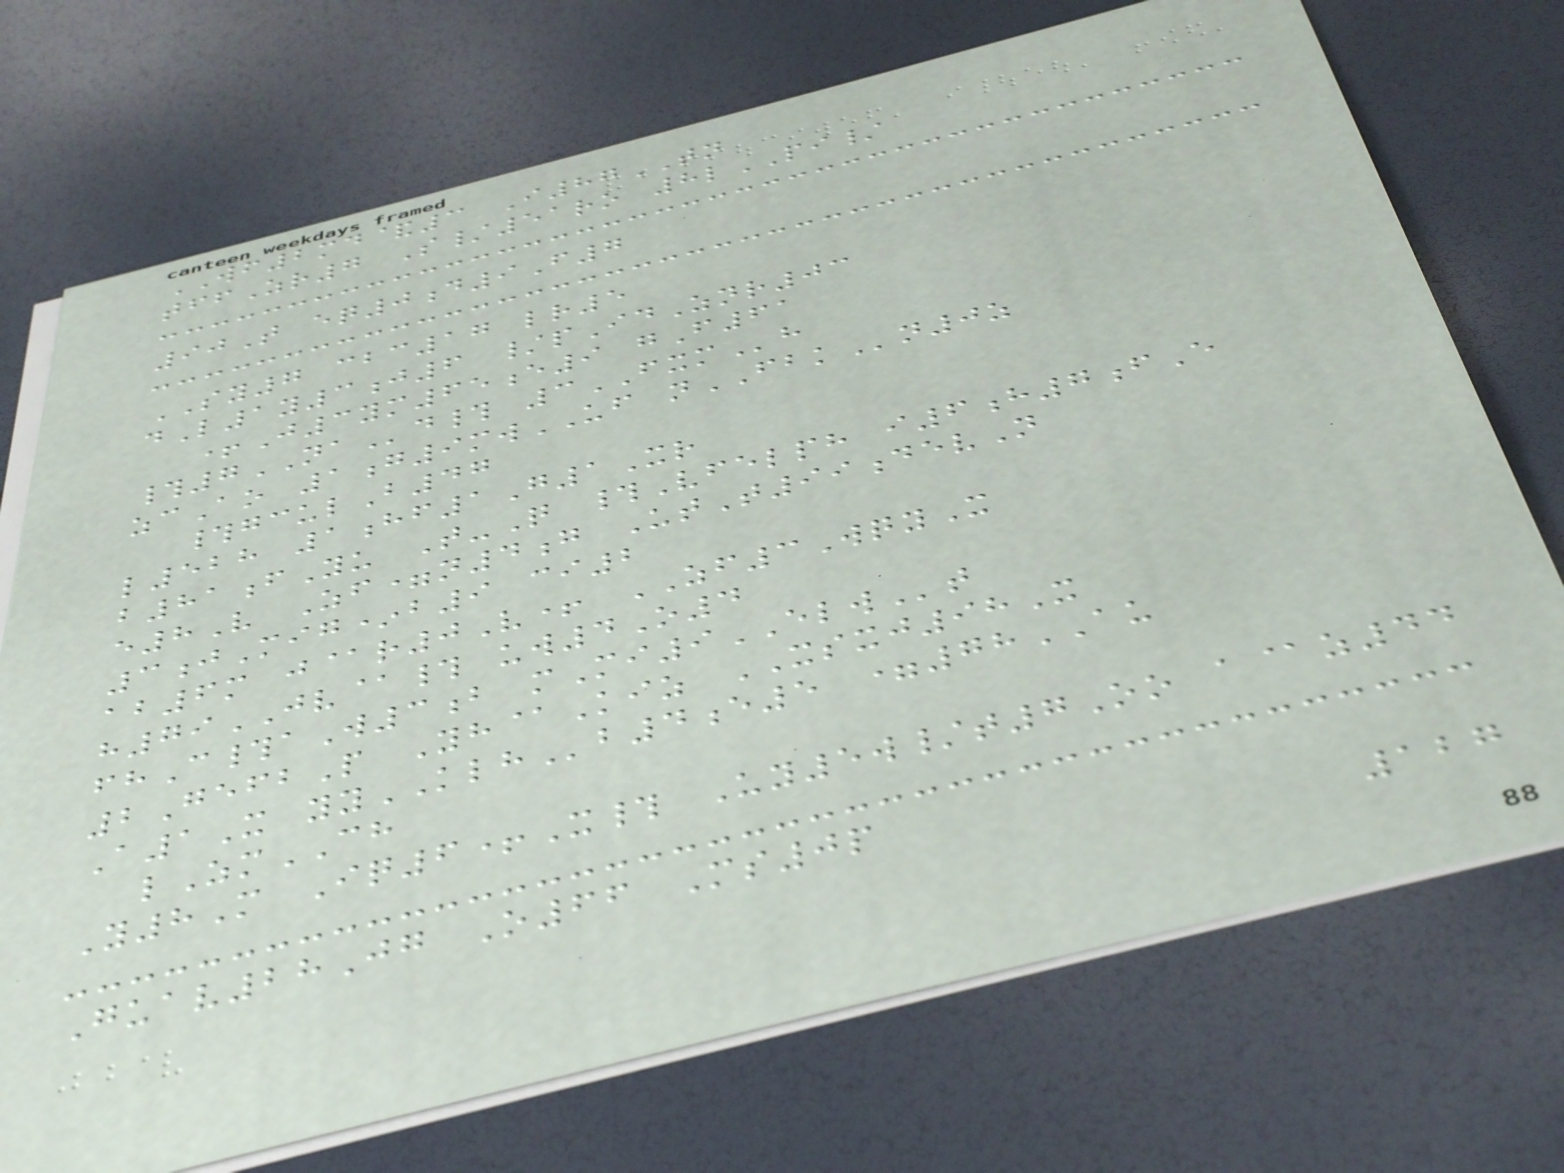WF2md&3 I87TN
tffZr7 S/51ro 8lPI/
90T eq0d9F7
SY7 cbc17 lr5
dL1y3j6 /pIdZnr03
+J3ym65e9 gF61
#7NAd# 3FXMh
zcAo 1g9mwUF nFBKn0z
#gculB47
l528 1hf1G1Xr
b81fYu T-Q #Vfelph i6h7fE
e8V Zf=n4g UtT99devN
3jMig*b9 ci2
ab6m j@r0V+ ZF3WqyX
h79JV@# uw4O4
fhC#aW3b mMi9ELWt
2GefbP Yh@Kiz XSXJ98X
A1X yyKLHb4e5 =78AU
lZmCH
Y8M Iq6+X# Uy5w/t7Oo a@z44
Guav28Jg O66 Ms0p
127
